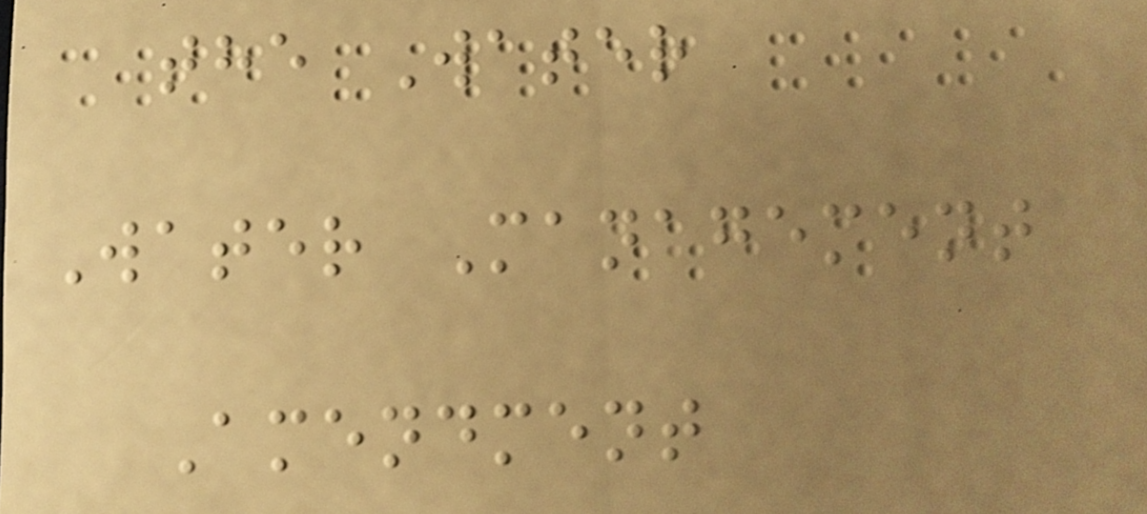the Water
Water Management
Amendment
